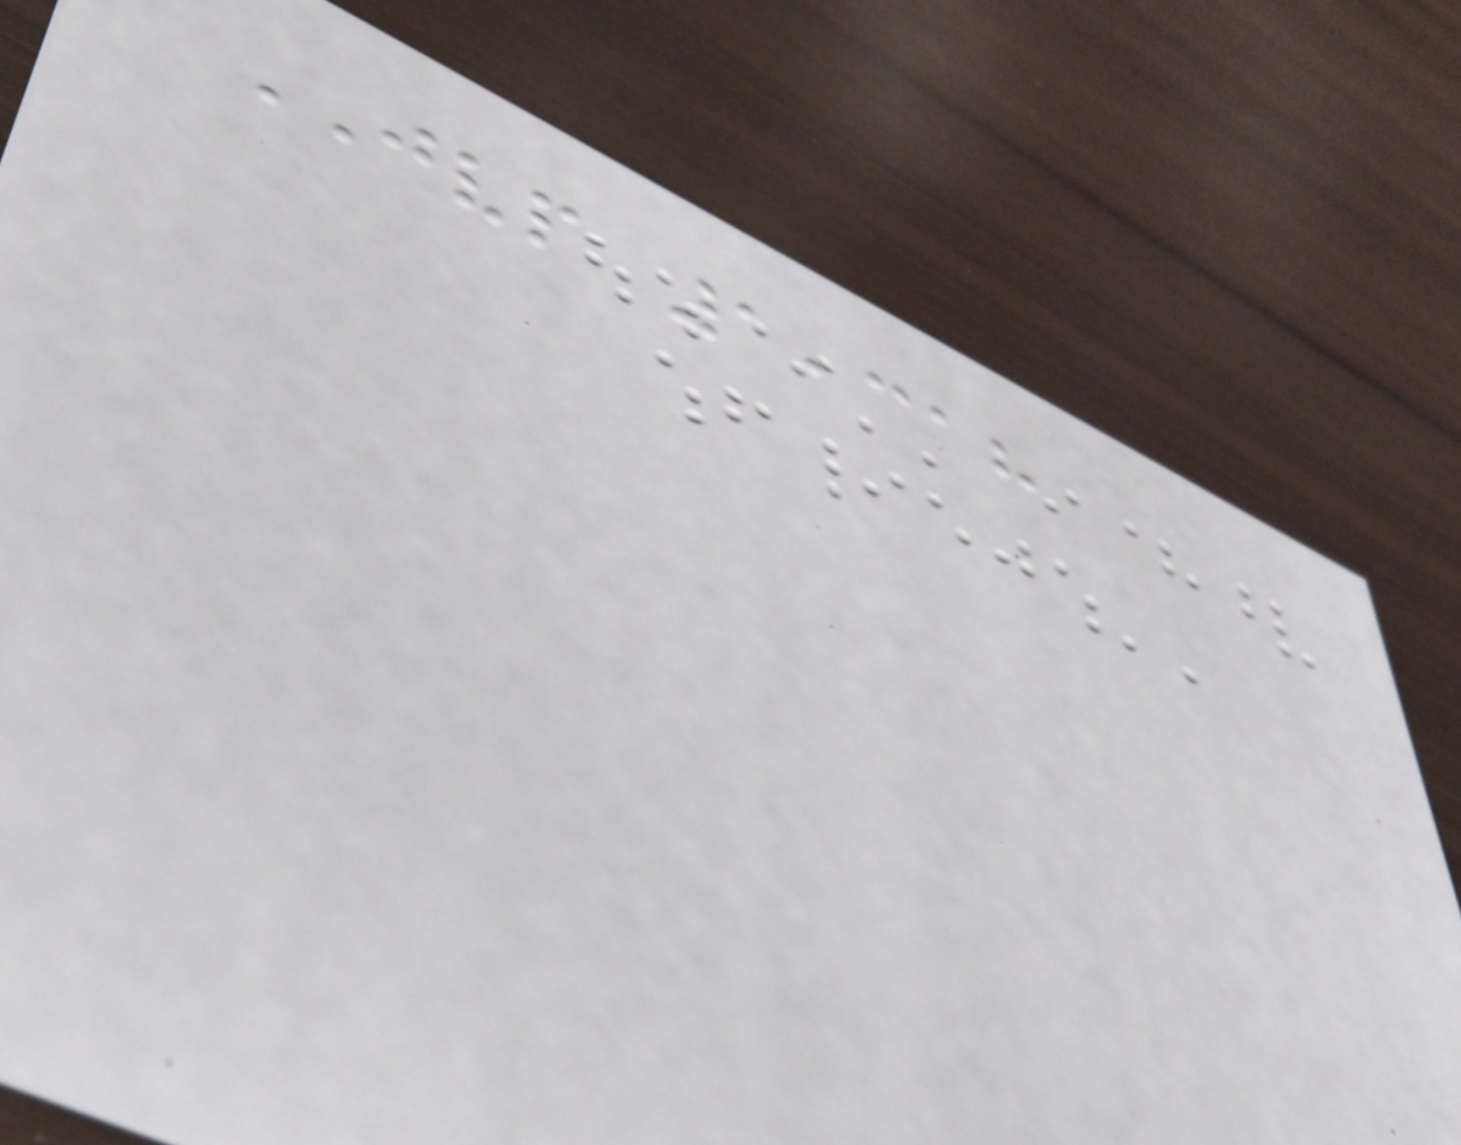JVP 1,318
